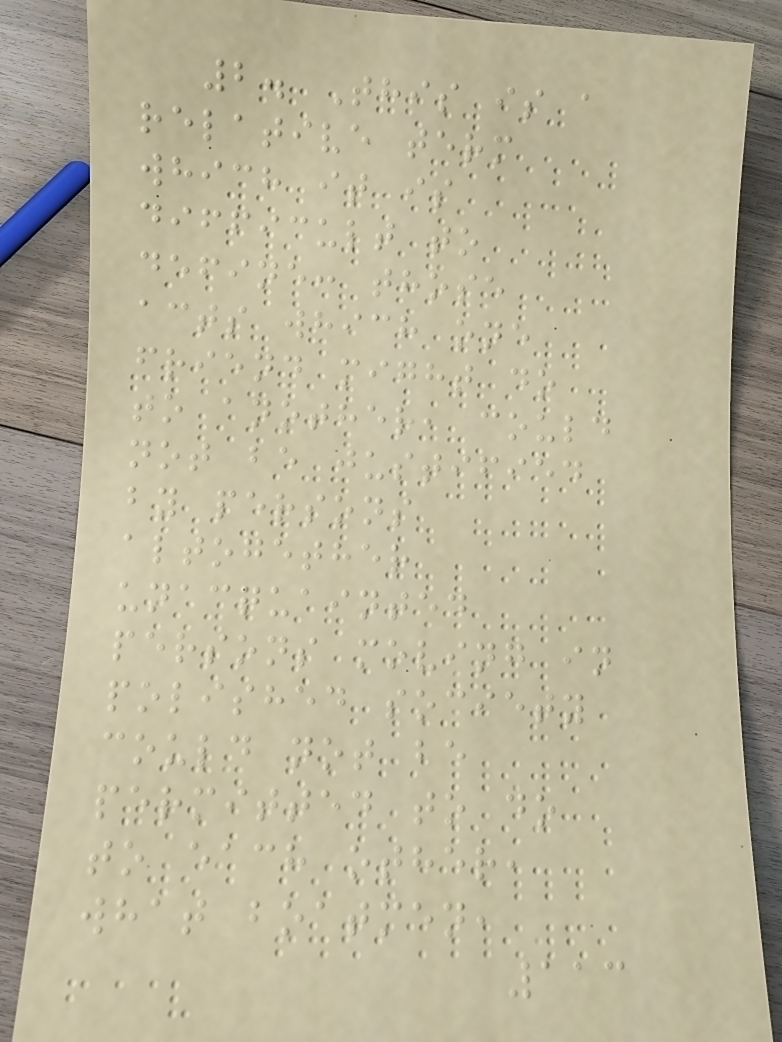2. This is a
relative term
which it is
difficult to
define: those
acts which one
friend might do
to another, could
not be justified
by persons
altogether
unacquainted
persons moving in
polished society
could not be
permitted to do
to each other,
what boatmen,
113
